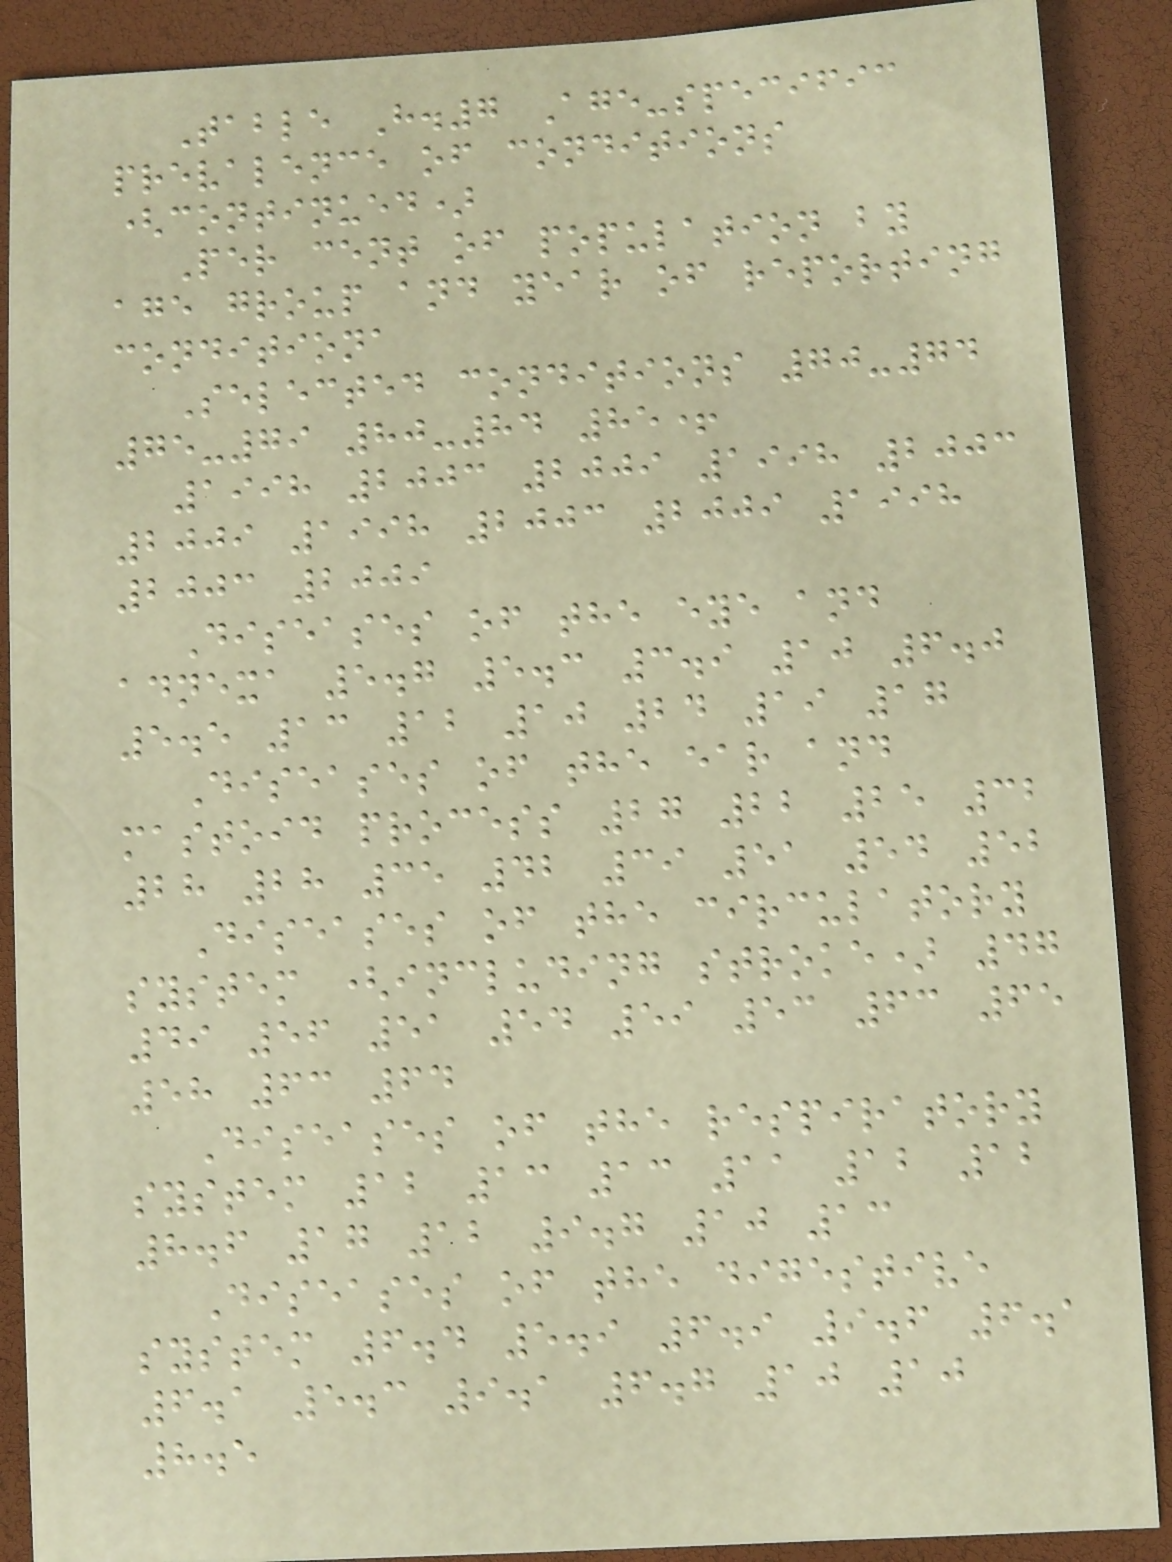Table H.7 Age-specific
prevalence of conditions
(continued)
Per cent of population by
age group and year of reporting
conditiona
Selected conditions 70-74
75-79 80-84 85+
1998 2003 2009 1998 2003
2009 1998 2003 2009 1998
2003 2009
Diseases of the eye and
adnexa 5.7 5.3 3.9 10 6.0
5.5 13 12 10 24 19 17
Diseases of the ear and
mastoid process 27 22 25 32
28 28 35 42 39 51 54 52
Diseases of the circulatory
system (including stroke) 47
49 56 51 54 59 53 63 65
58 63 64
Diseases of the respiratory
system 12 13 13 11 12 12
8.6 17 12 9.7 10 13
Diseases of the digestive
system 6.4 5.9 6.9 9.6 6.1
6.1 5.3 9.1 6.7 10 10
8.5
